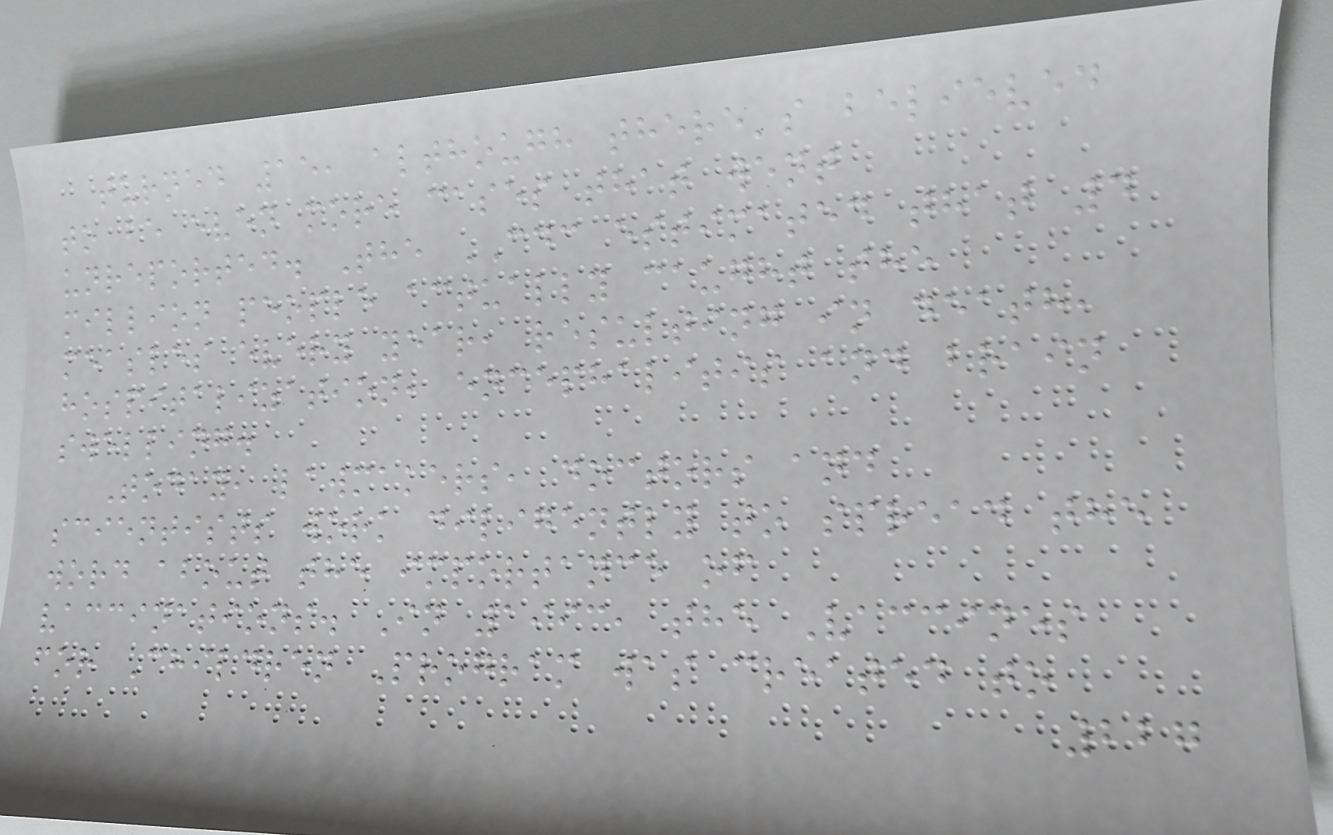turned 15, although there's believed
to be even more cases that went
unreported. The CDC estimated that 4
million people actually caught the
measles every year, resulting in death,
hospitalization, encephalitis and brain
swelling.
Today, lawmakers, doctors and
scientists work diligently to spread the
word about the importance of
vaccinations. In 1993, the Vaccines
for Children Program was created to
227
